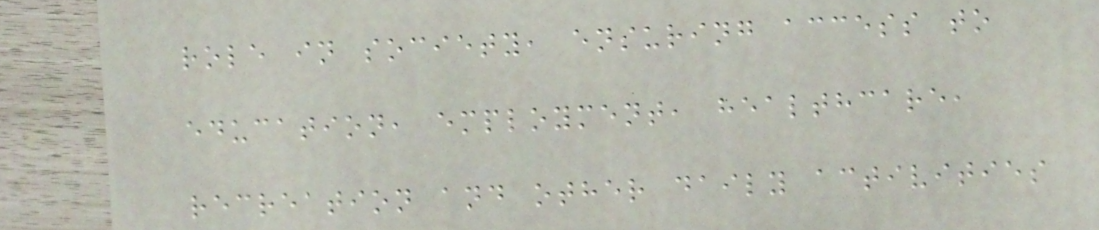role in society, ensuring access to
education, employment, healthcare,
recreation and other daily activities
